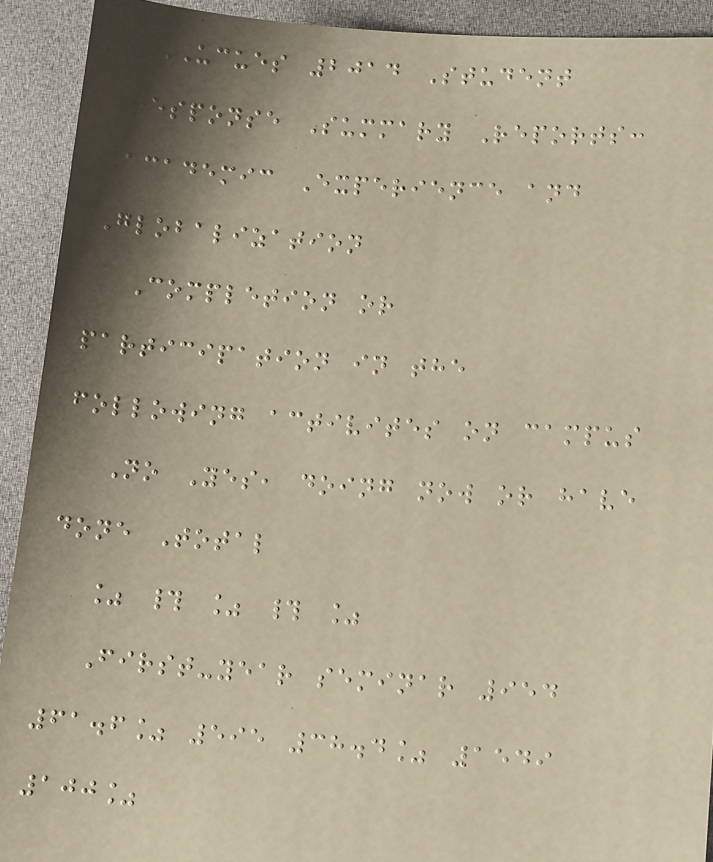UCUES 2014 Student
Response Summary Reports:
Academic Experience and
Globalization
Completion or
participation in the
following activites on campus
No Yes, doing now or have
done Total
% # % # %
First-year seminar 954
61.6% 595 38.4% 1549
100%
